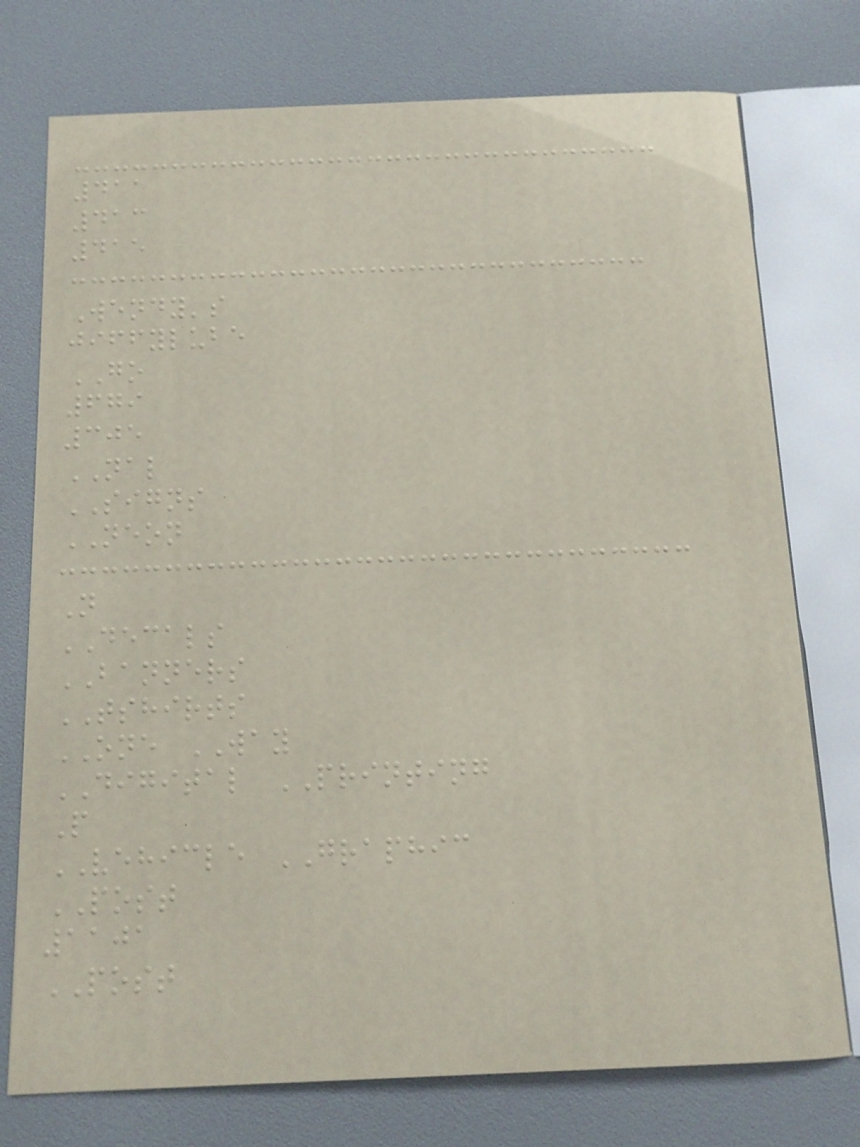411
413
415
Wendy's
jiffylube
GO
679
305
NAL
SIGNS
NEON
N
DECALS
BANNERS
TSHIRTS
ONE WAY
DIGITAL PRINTING
P
VEHICLE GRAPHIC
POST
1101
POST
